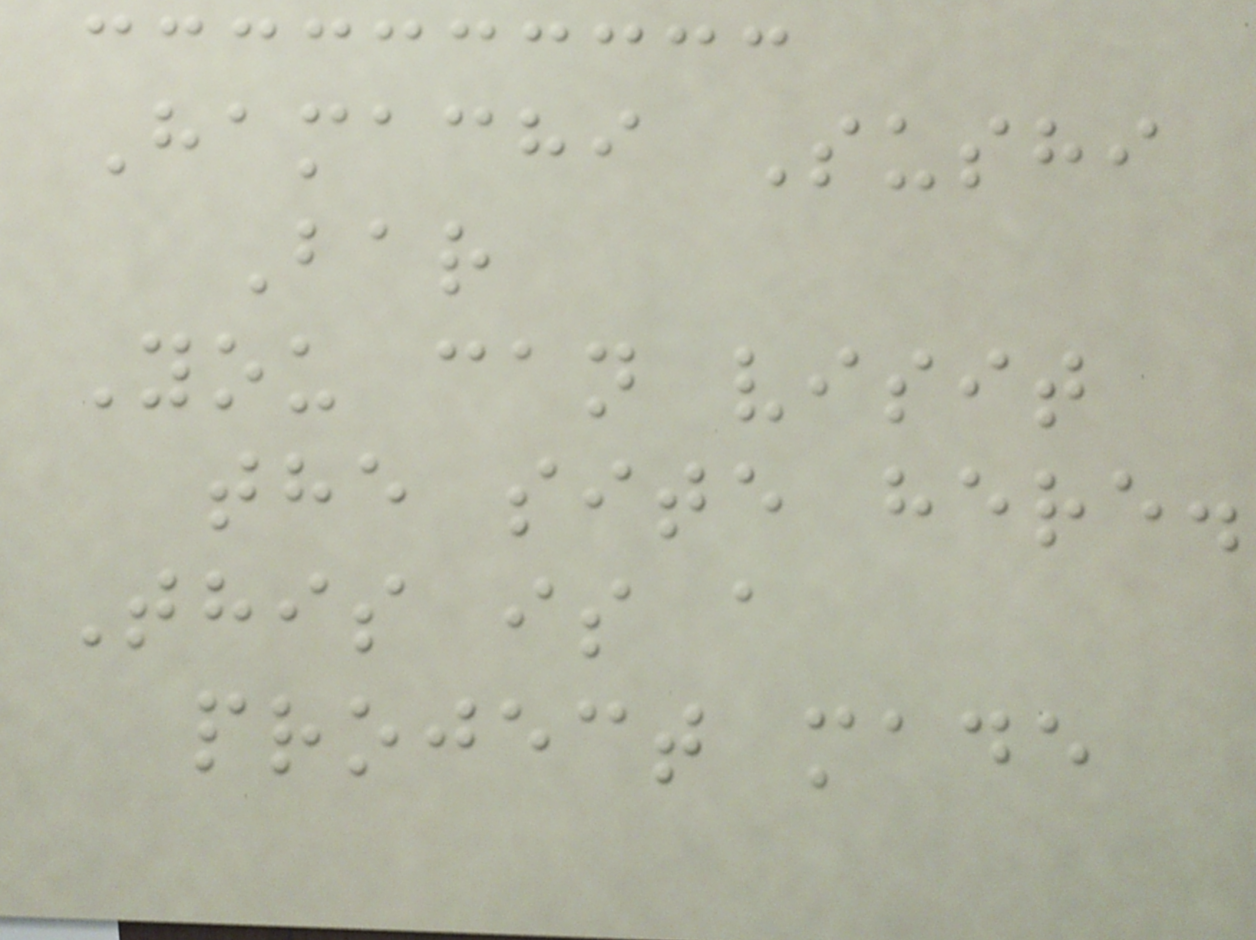Hamachi Sushi
Bar
You can visit
the site here.
This is a
project made
